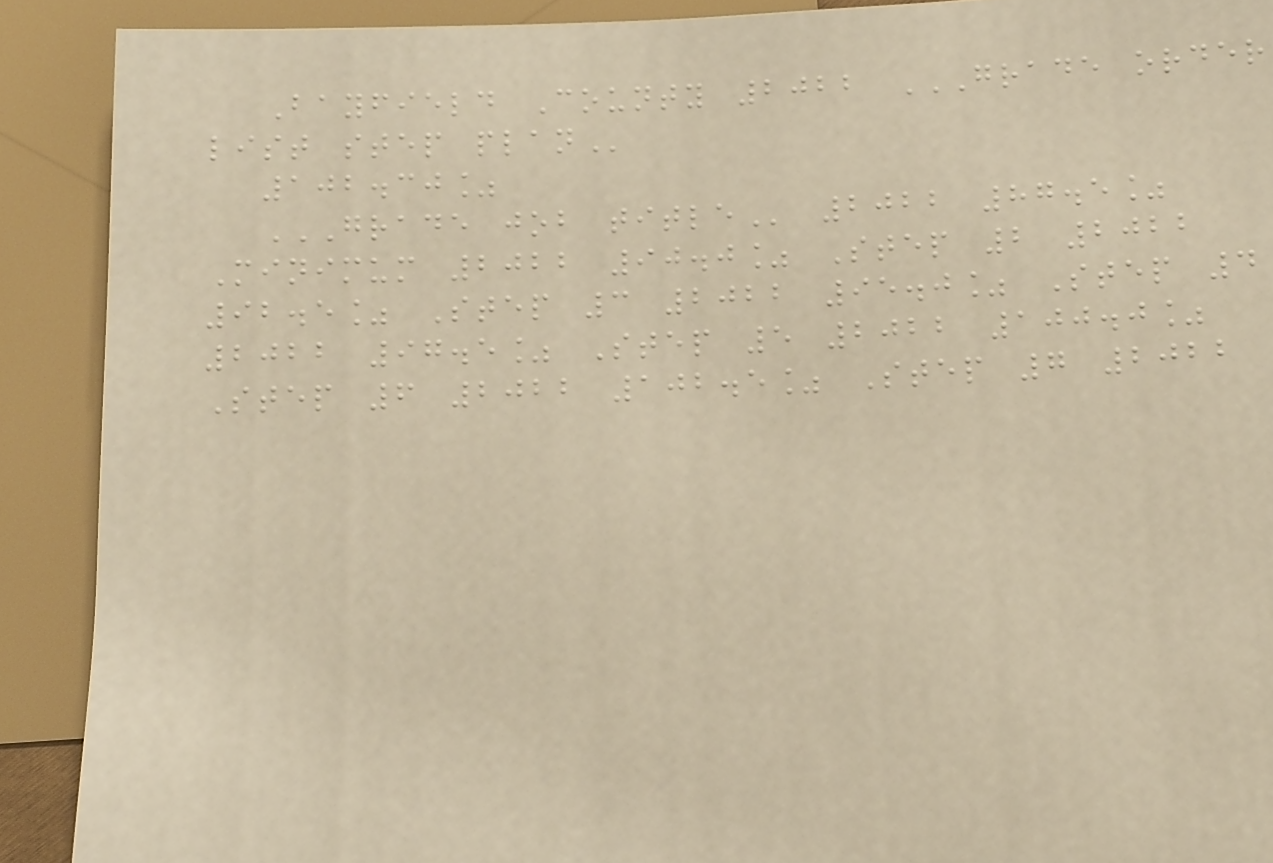Bayfield County 2022 GRADE ORDER
LIST STEP PLAN
102.30%
GRADE JOB TITLE 2022 87.5%
Minimum 2022 90.0% Step 2 2022
92.5% Step 3 2022 95.0% Step 4
2022 97.5% Step 5 2022 100.0%
Step 6 2022 102.5% Step 7 2022
